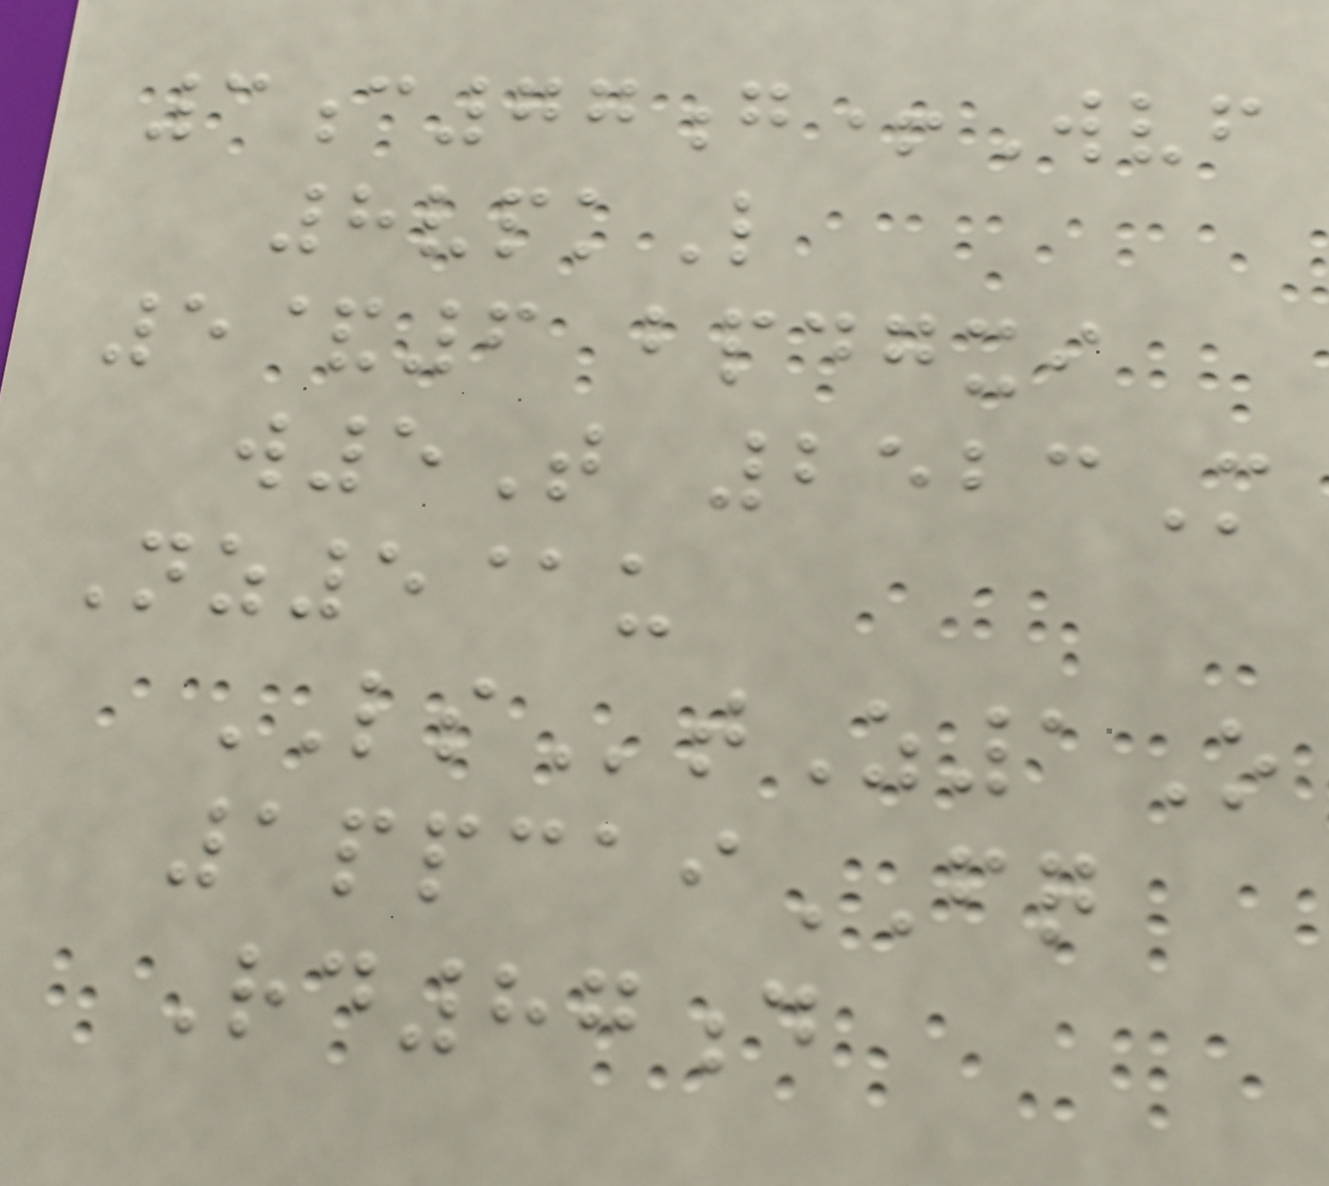3c77g+Wvf
8vpkL
5&6 bpdgxi
w5T 2523M
Nz5@u
LStZ1O
1ppcaiFQ
Rd87d
